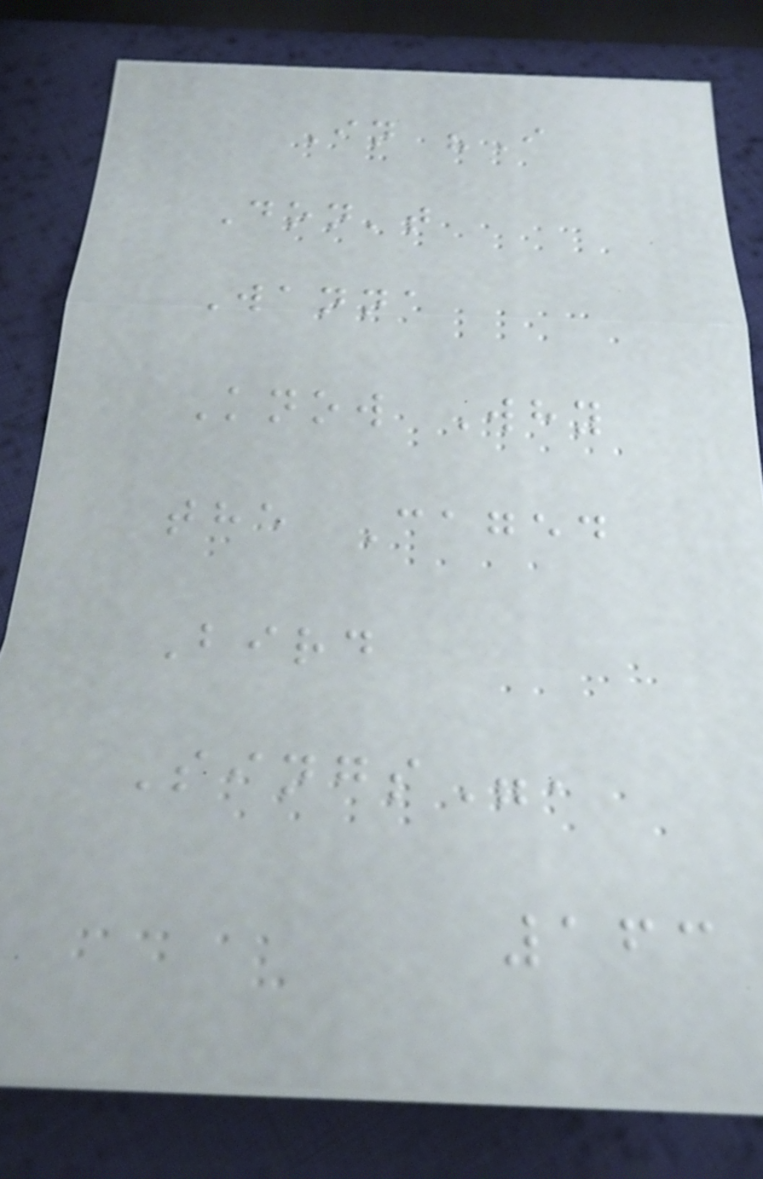In "I
Don't
Wanna
Know Why
the Caged
Bird
Sings",
163
